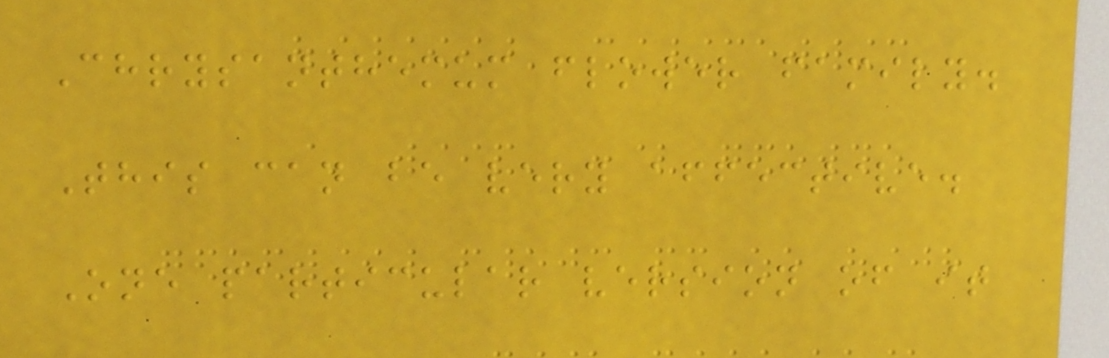Chrysanthemum flower family.
This can be very affective.
One particular version of it
